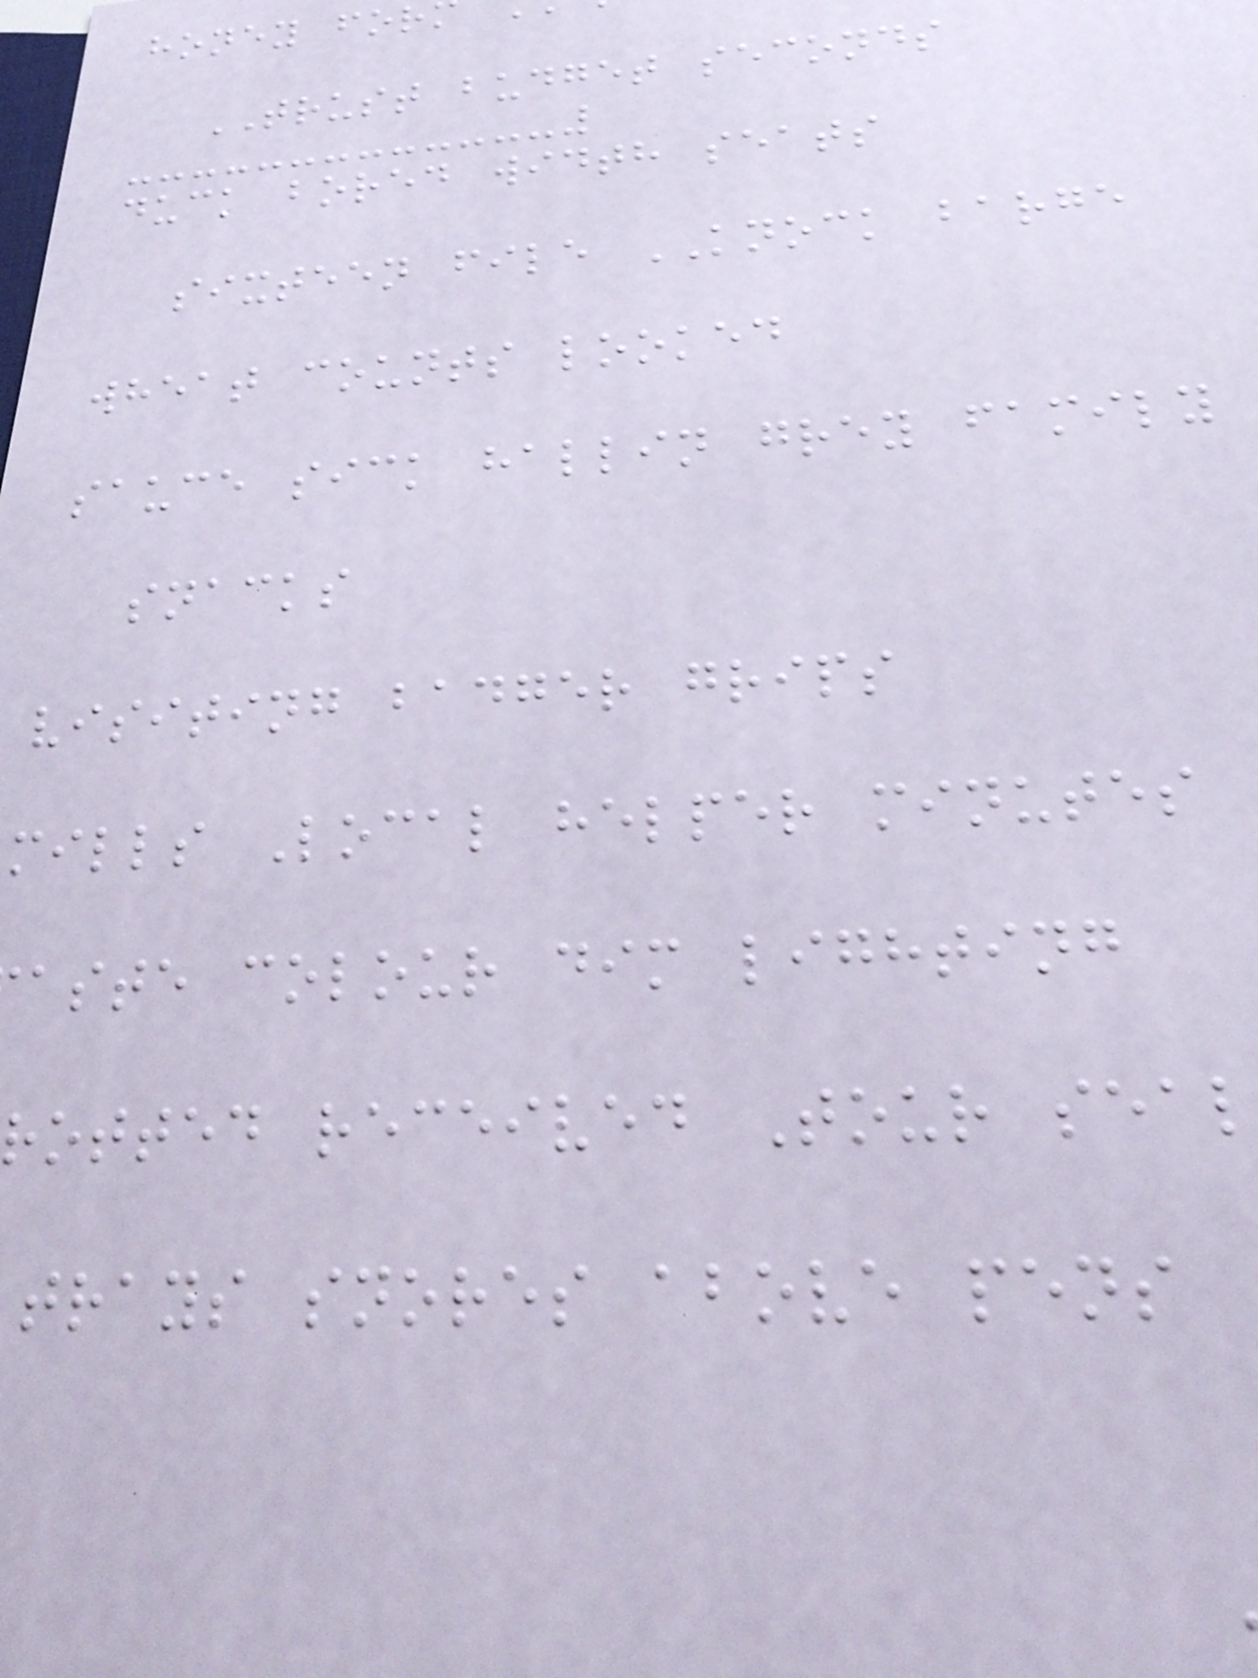honey for
TRUST budget seconds
duck bored width seats
sixteen file KNOCK barge
wheat counts looked
sauce sick hallin grey family
snacks
visiting badger grips
mills Local helper minutes
aste colour dim lighting
rotted received Tour sea
trays snores above pens
